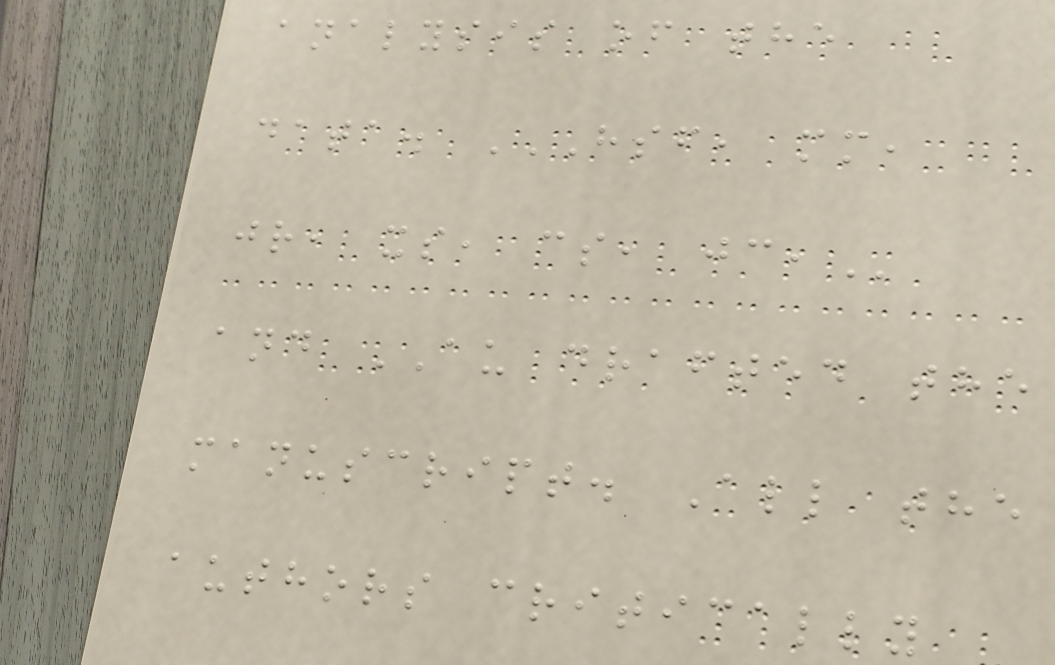analysis of the
data. HSF, MM,
JR, XS, CS, JC,
and AU drafted the
manuscript. All the
authors critically
